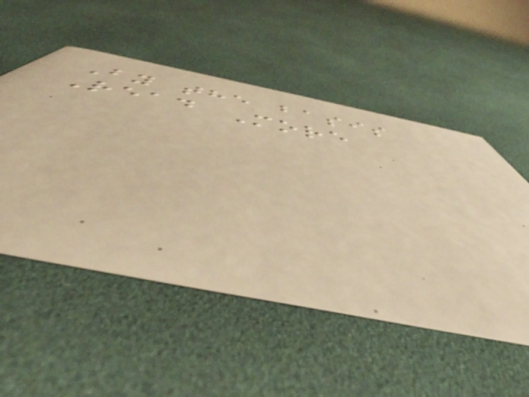By the basis
Read More
